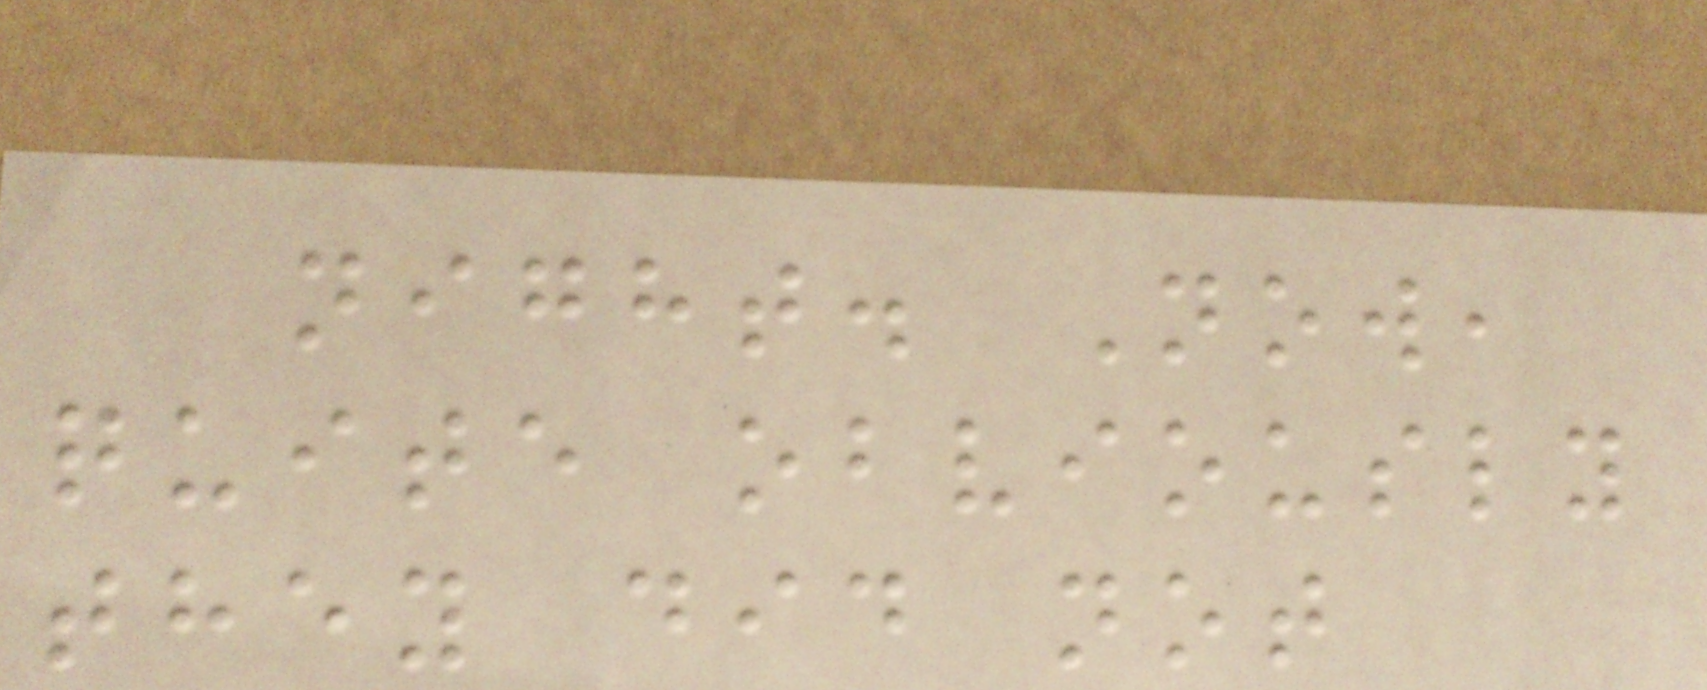night. Now,
quite obviously
they did not
